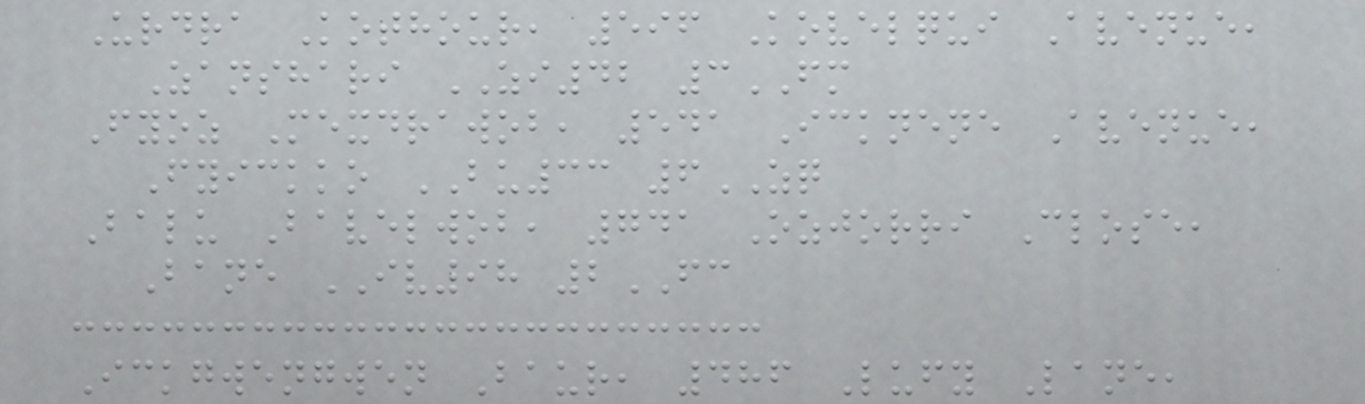Urdra Kothour, 596 Kovelqui Avenue,
Zanshari ZI42 3FM
Fyoz Mexdrawob, 541 Icknene Avenue,
Fyickko BU33 6ZQ
Balu Bavelwob, 741 Ozjorri Close,
Bane IV98 2FC
Ickgwengwen Baur, 486 Lufy Lane,
